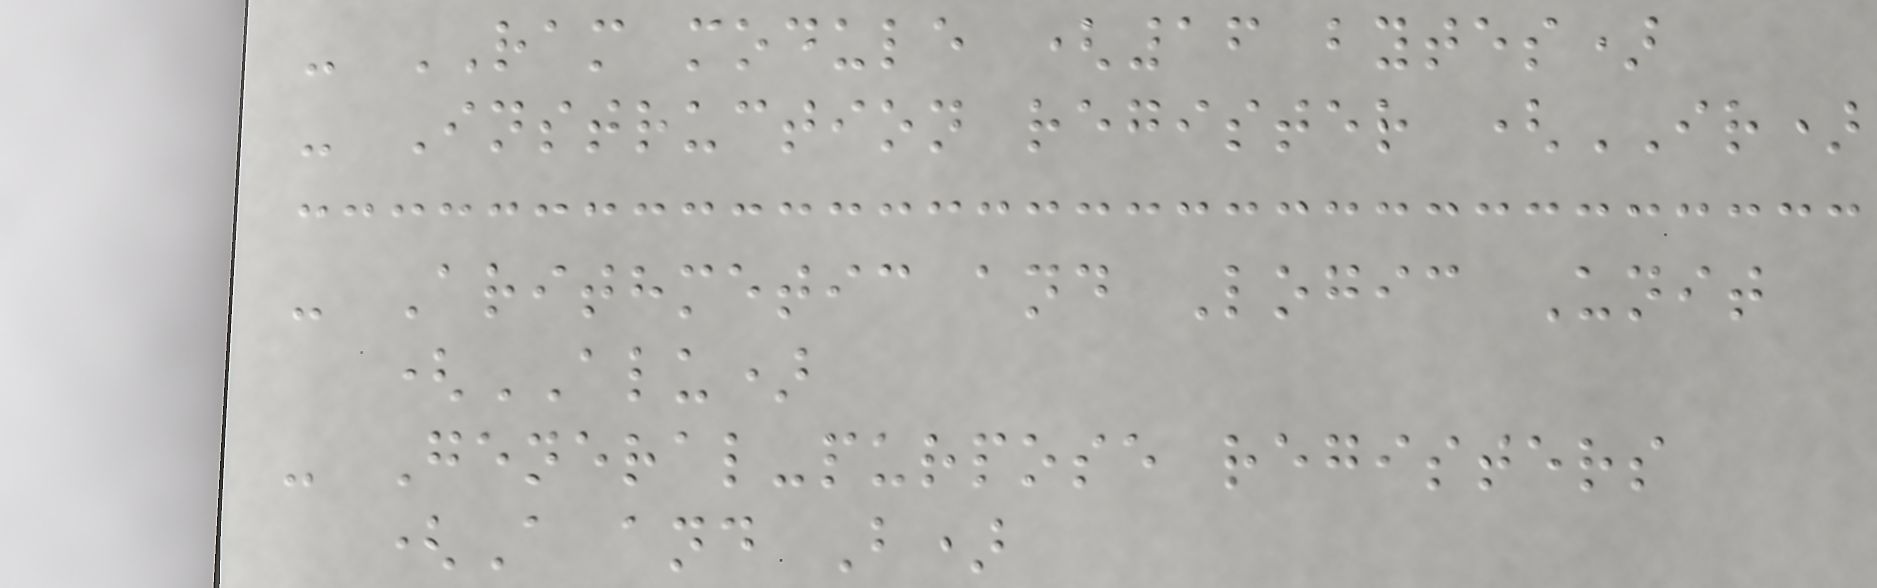- RAM module (16 bytes)
- Instruction register (IR)
- Arithmetic and Logic Unit
(ALU)
- General-purpose registers
(A and B)
